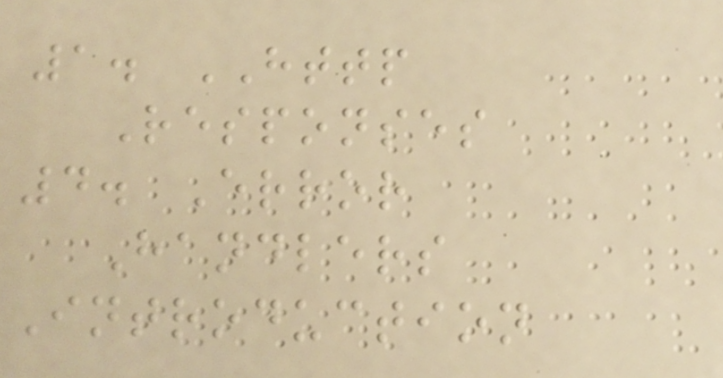1. HTTP
Responses
4. Error
Handlers
Introduction
